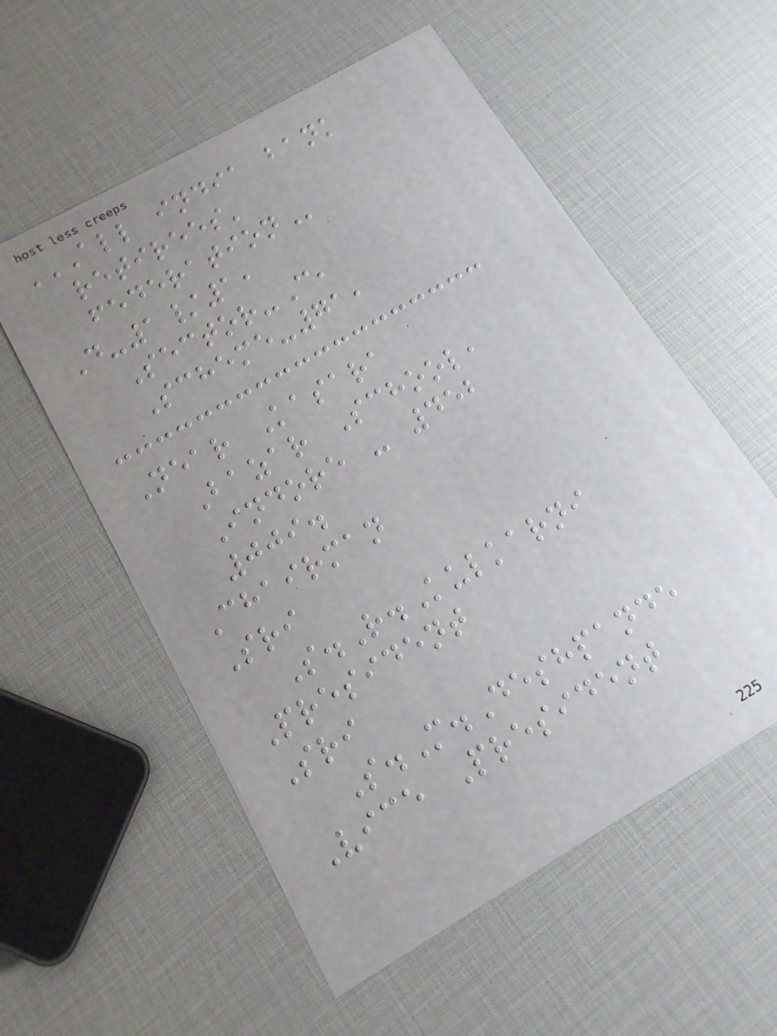ALL INDIA BANK
RETIREES'
FEDERATION
D-1/1,
Sector-C,
Scheme-71,
Near Kasara
Bazar School,
Indore - 452
009.
Chairman
Sri
S.R.Kulkarni
President
Sri
S.M.Deshpande
Vice President
